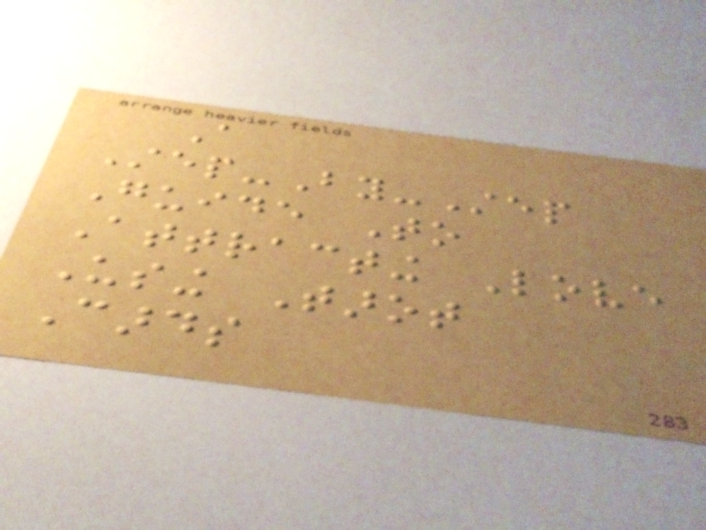A
Step-By-Step
Guide To
Attracting Love
Using Tarot
Cards
